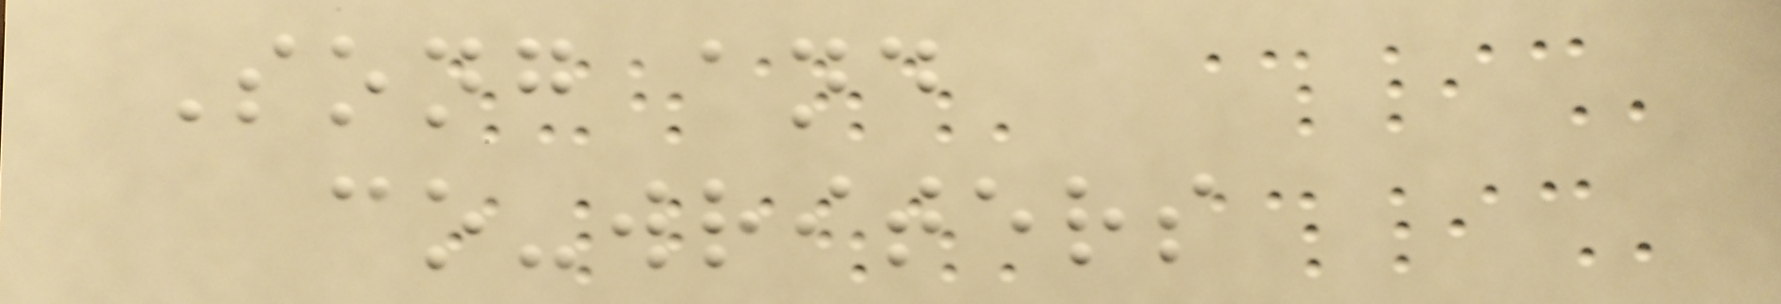Song and
co-writers
